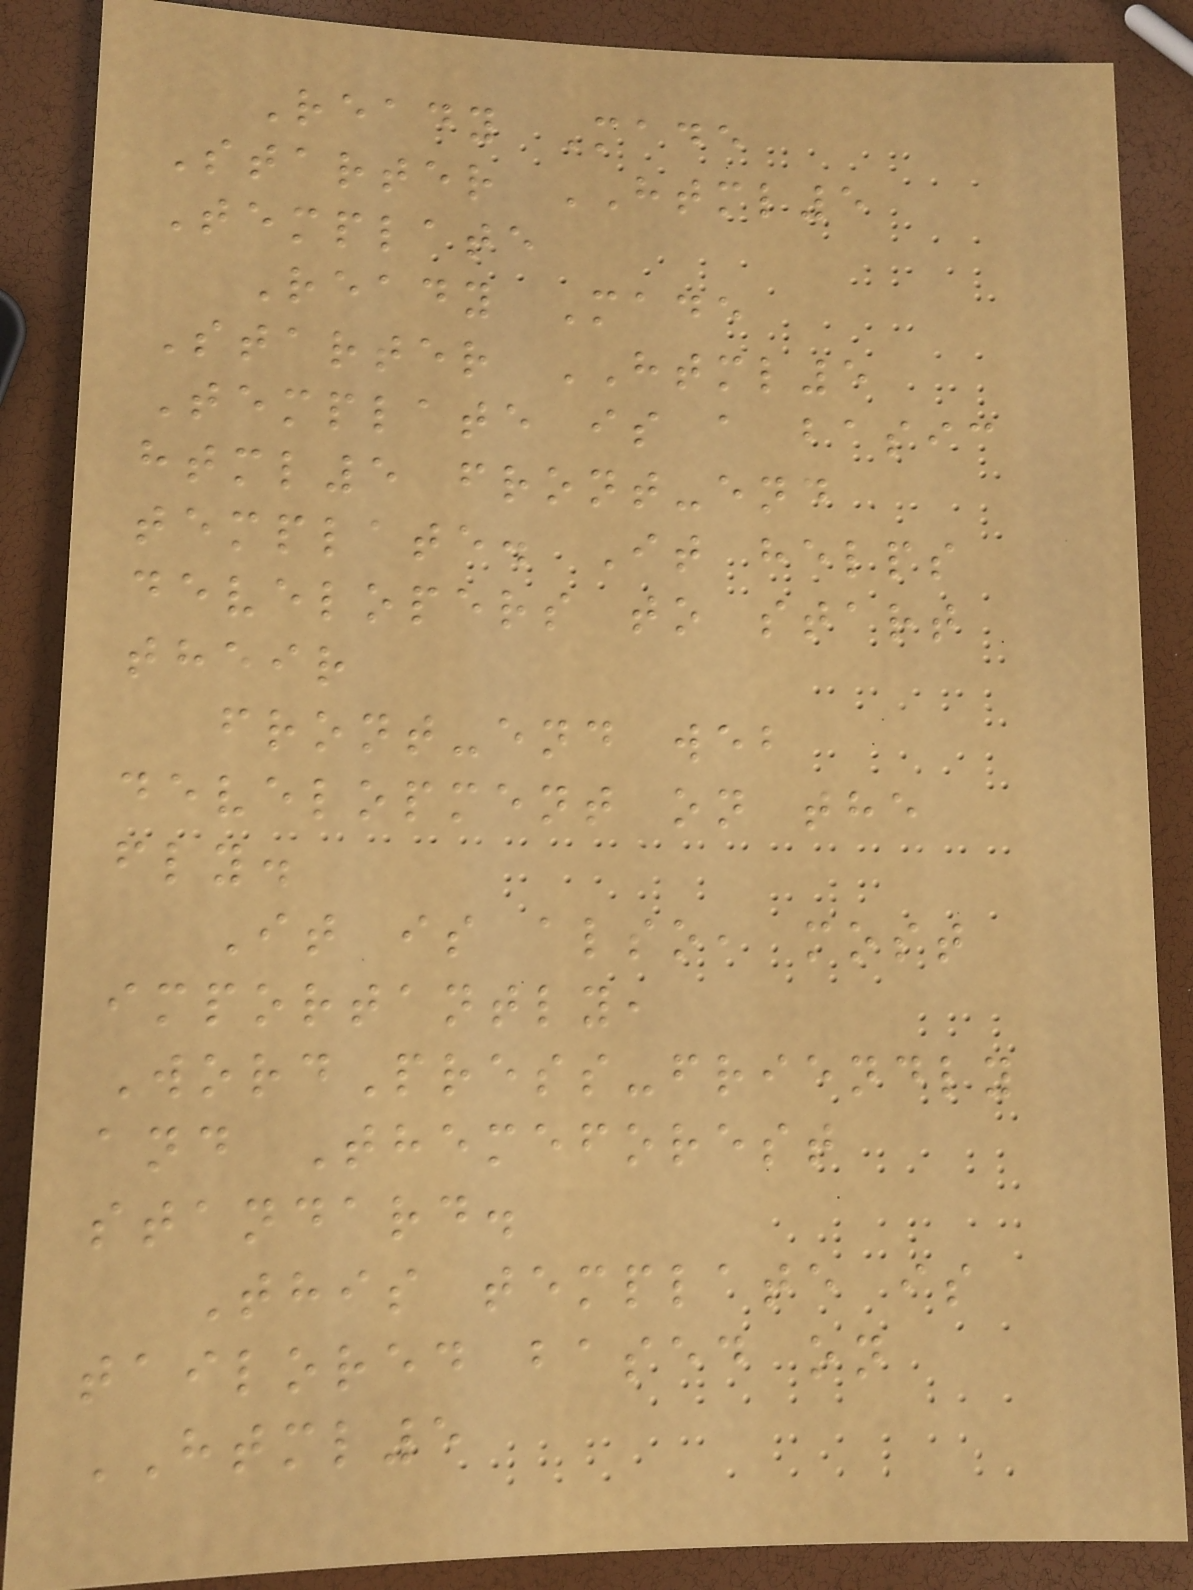Ready Made
Starter HTML5
Template
Ready Made
Starter HTML5
Template is a basic
html5 front-end
template. It helps
developers to start
their
front-end web
development on the
fly.
It is also, most
importantly,
WordPress-friendly
and Themeforest
standard.
This template is
tailored based on
HTML5
